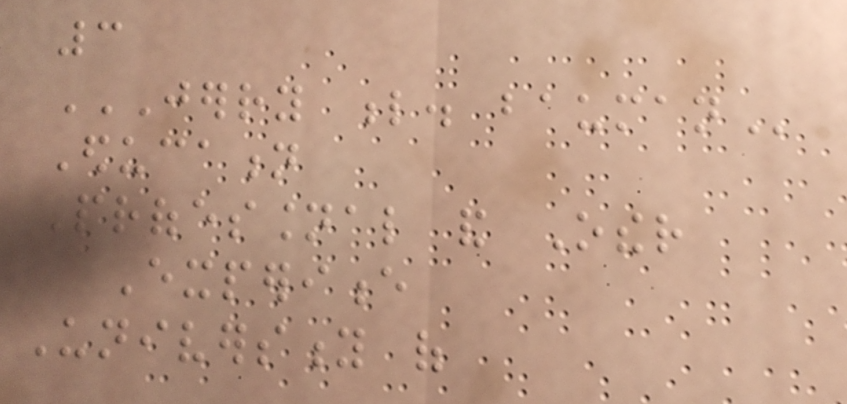3
JERRY L. BAUMAN
Education
Professional and Other
Experience
University of
